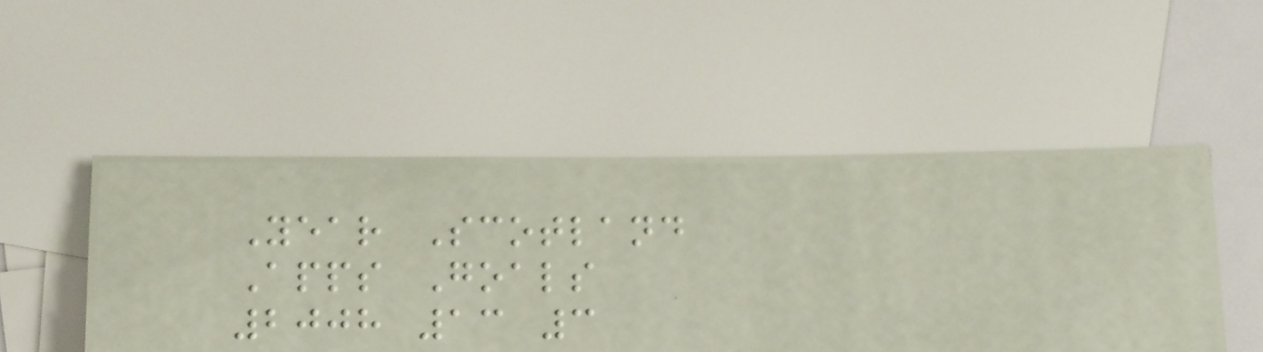Year Scotland
Apps Goals
2008 13 3
